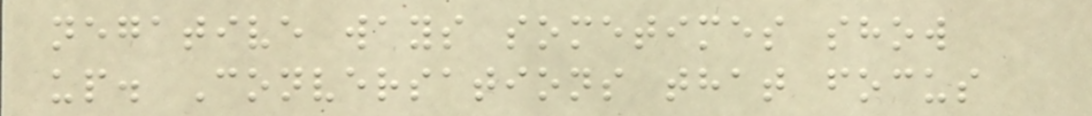negative ways sometimes show
up. Conversations that focus
